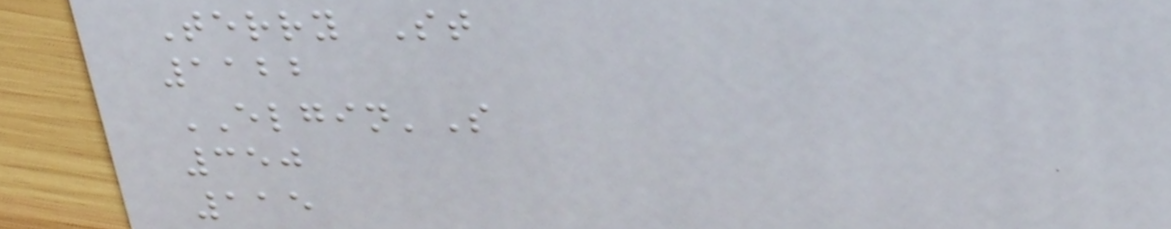Terry St
1122
ELGIN'S
350
115
